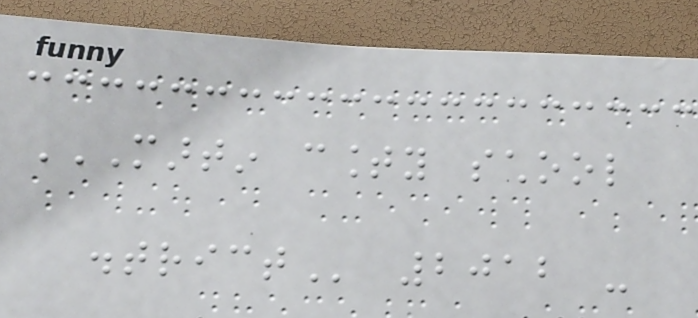MARTIN COUNTY SCHOOL
DISTRICT 2012 -
